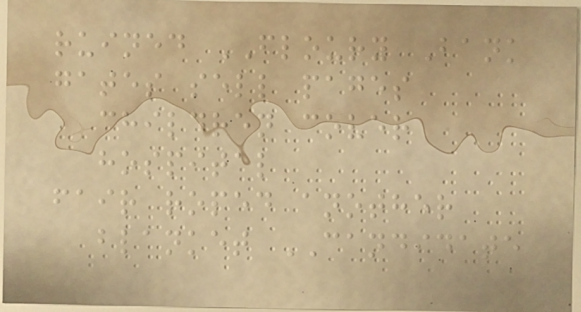ruined FLOURY Bank
gates sell pages
children cover
hospital
fair roped another
blanket CANDIDATE
